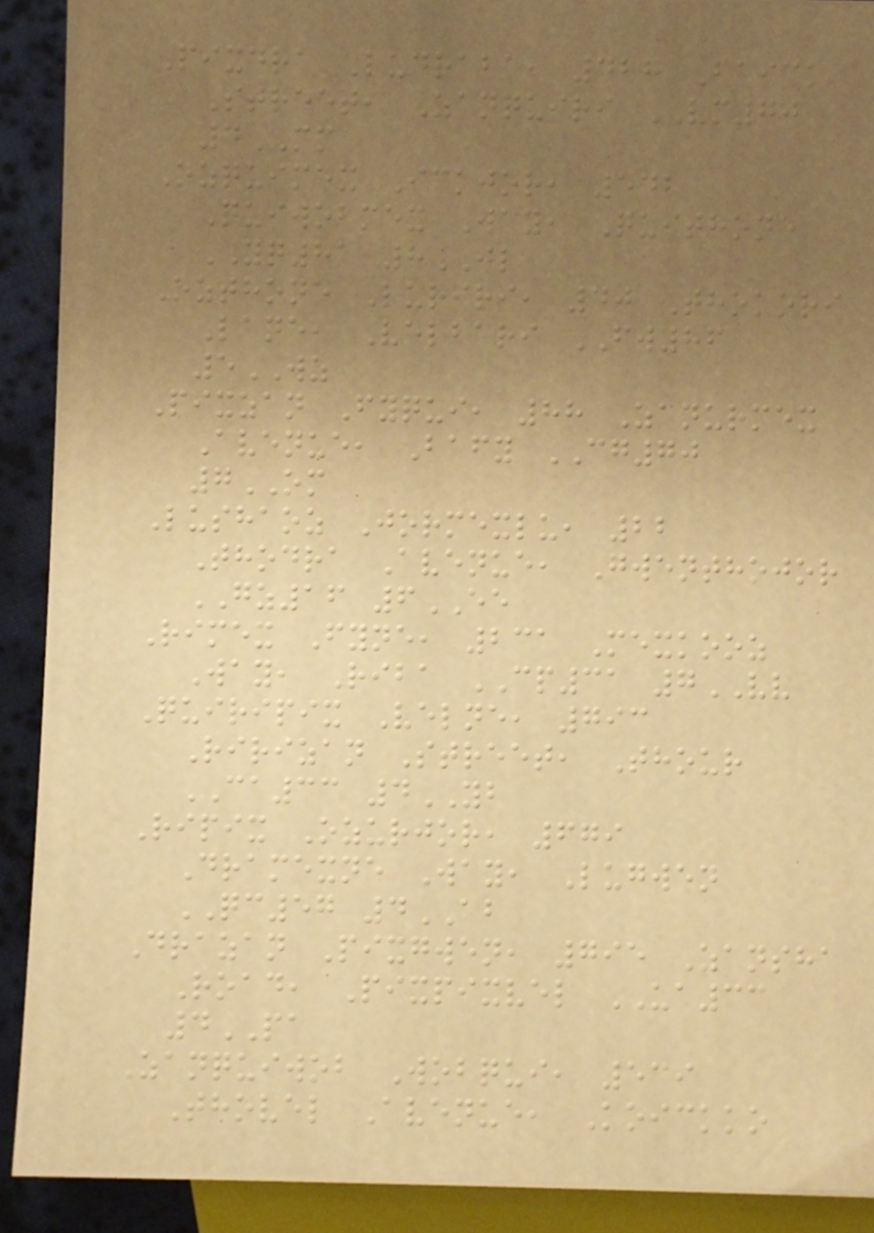Pixdra Ludraba, 428 Baick
Street, Zanquiri VM70
4MM
Ozquimex Ickjor, 542
Quiwobmex Way, Quithone
YQ81 8JL
Ozthone Luriri, 40 Thokori
Lane, Velbari FW86
5WZ
Pixzan Fyqui, 88 Zanurmex
Avenue, Bafy CG70
7OM
Lushaoz Jormexlu, 22
Thodra Avenue, Gwenthojor
GZ16 6EE
Rimex Fyne, 231 Mexkooz
Way, Riba CP31 7VV
Quiripix Velne, 793
Ririzan Street, Thour
CA33 4YB
Ripix Ozurjor, 679
Dramexne Way, Lugwen
QC57 4AB
Drazan Pixgwen, 795 Zansha
Road, Pixpixvel UA33
4PA
Zanquiwob Wobqui, 539
Thovel Avenue, Koickko
